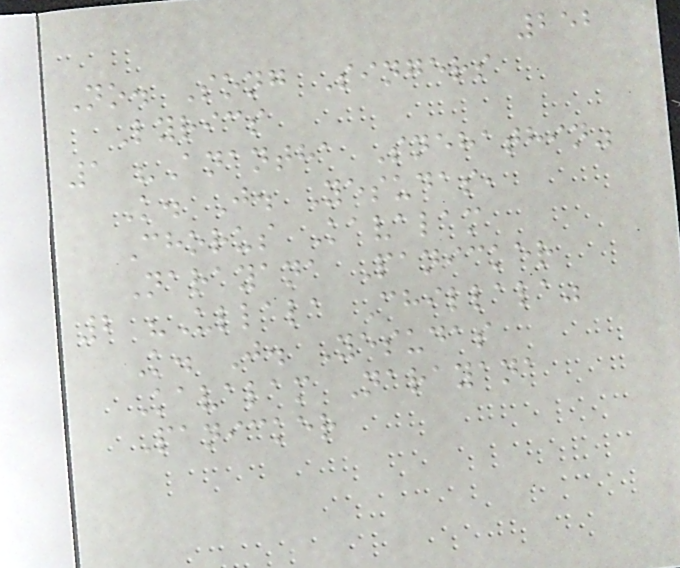252
No. Song Singers
Lyrics
1 "Anantha Snehathin"
K. J. Yesudas,
Chorus Kavalam
Narayana Panicker
2 "Ullala Chillala"
K. J. Yesudas
Kavalam Narayana
Panicker
